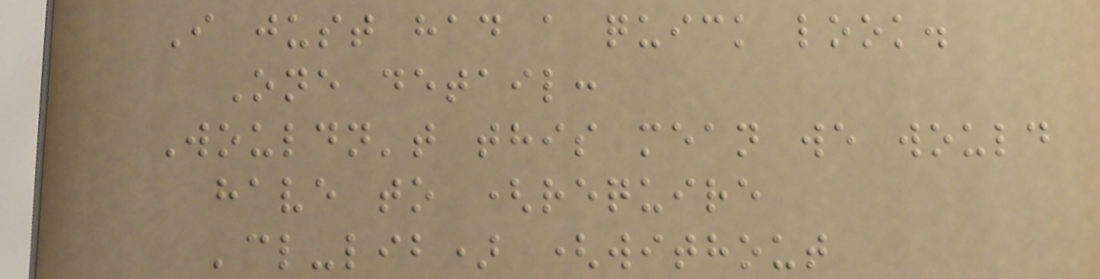I just had a quick look.
One detail:
Wouldn't this mean we would
have to (require
'cl-lib) (without
